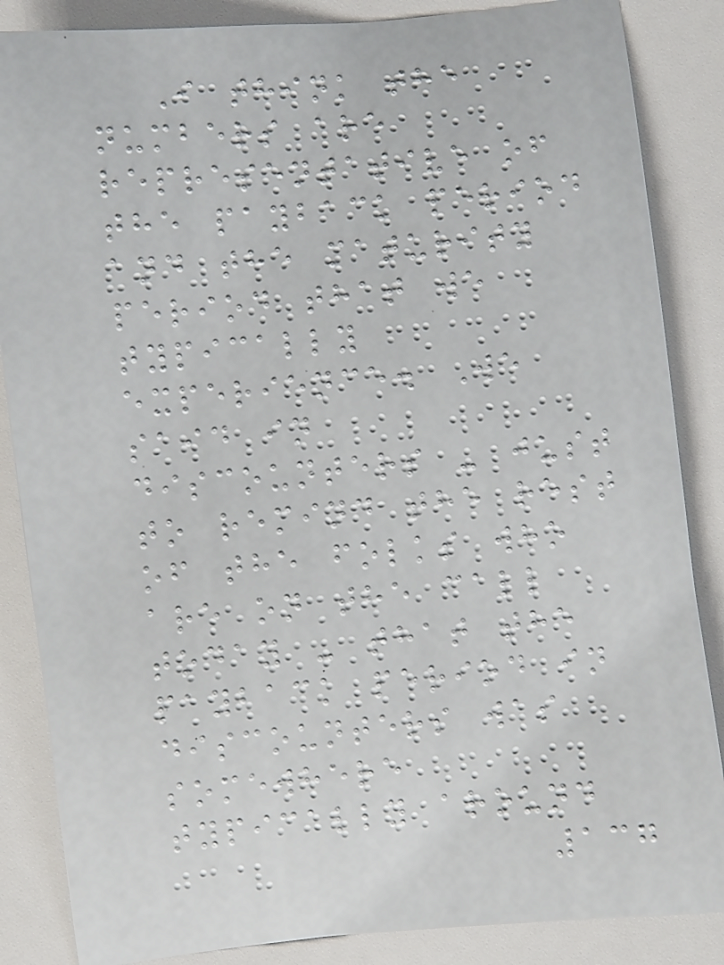I think the
numbers are
representative of
the payback period
and the maturity
period that we
typically
experience. We
said in
discounters - just
to remind the rest
of the folks who
are on the call
today - that the
payback period in
discounters was
somewhere
typically around
137
